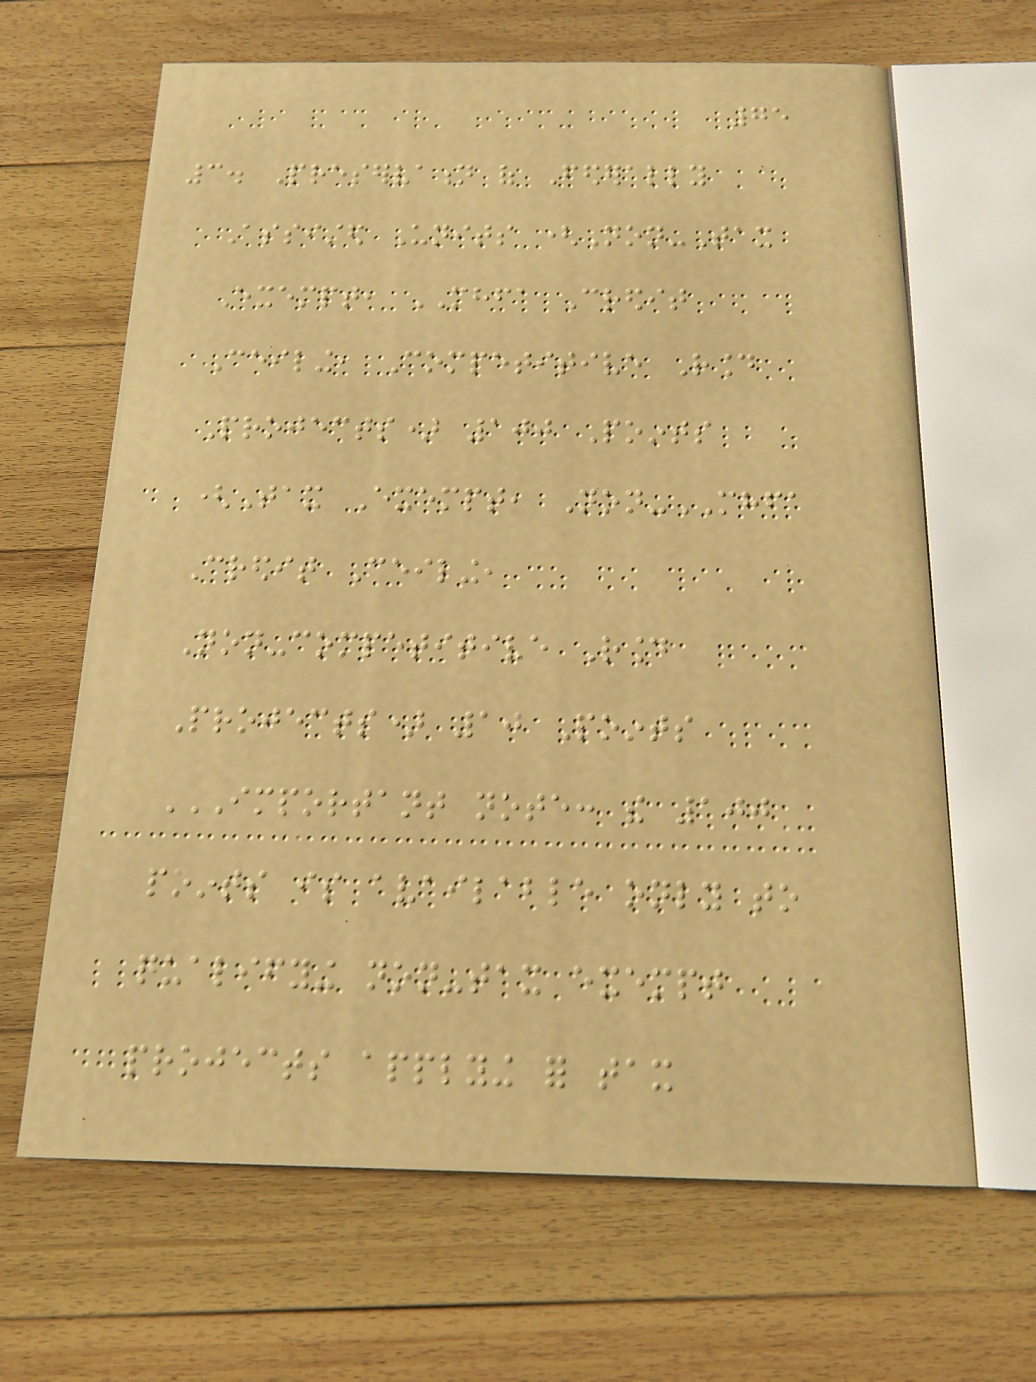75
3. Preservation of Federally
Assisted Units (Non-Tax
Exempt, MHFA Credit
Ceiling, Competitive Round
Projects) 100 Points
(Tax Exempt, Non-MHFA
Credit Ceiling,
Non-competitive Round
Projects) 10 Points
IMPORTANT NOTE: THE 100
POINTS IS AVAILABLE ONLY TO
QUALIFYING NON-TAX EXEMPT
PROJECTS APPLYING FOR TAX
